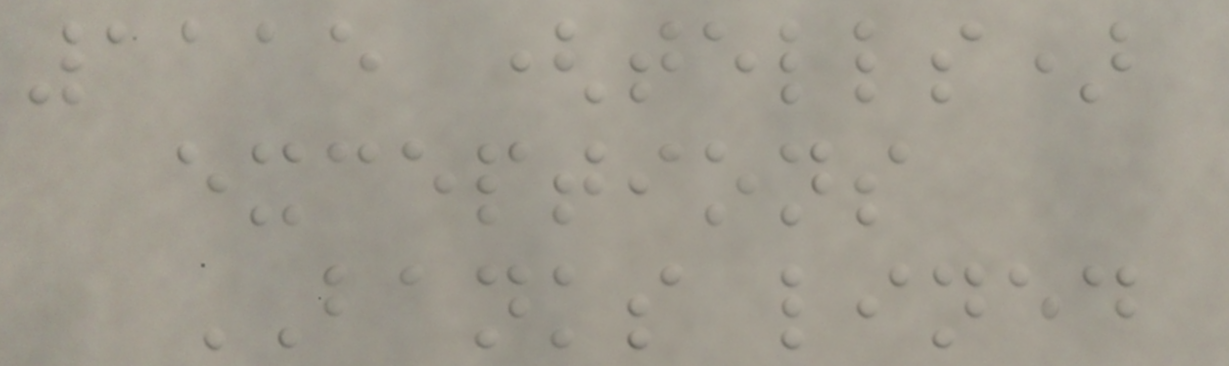1115 (tells)
exceptions
BANKS lined
